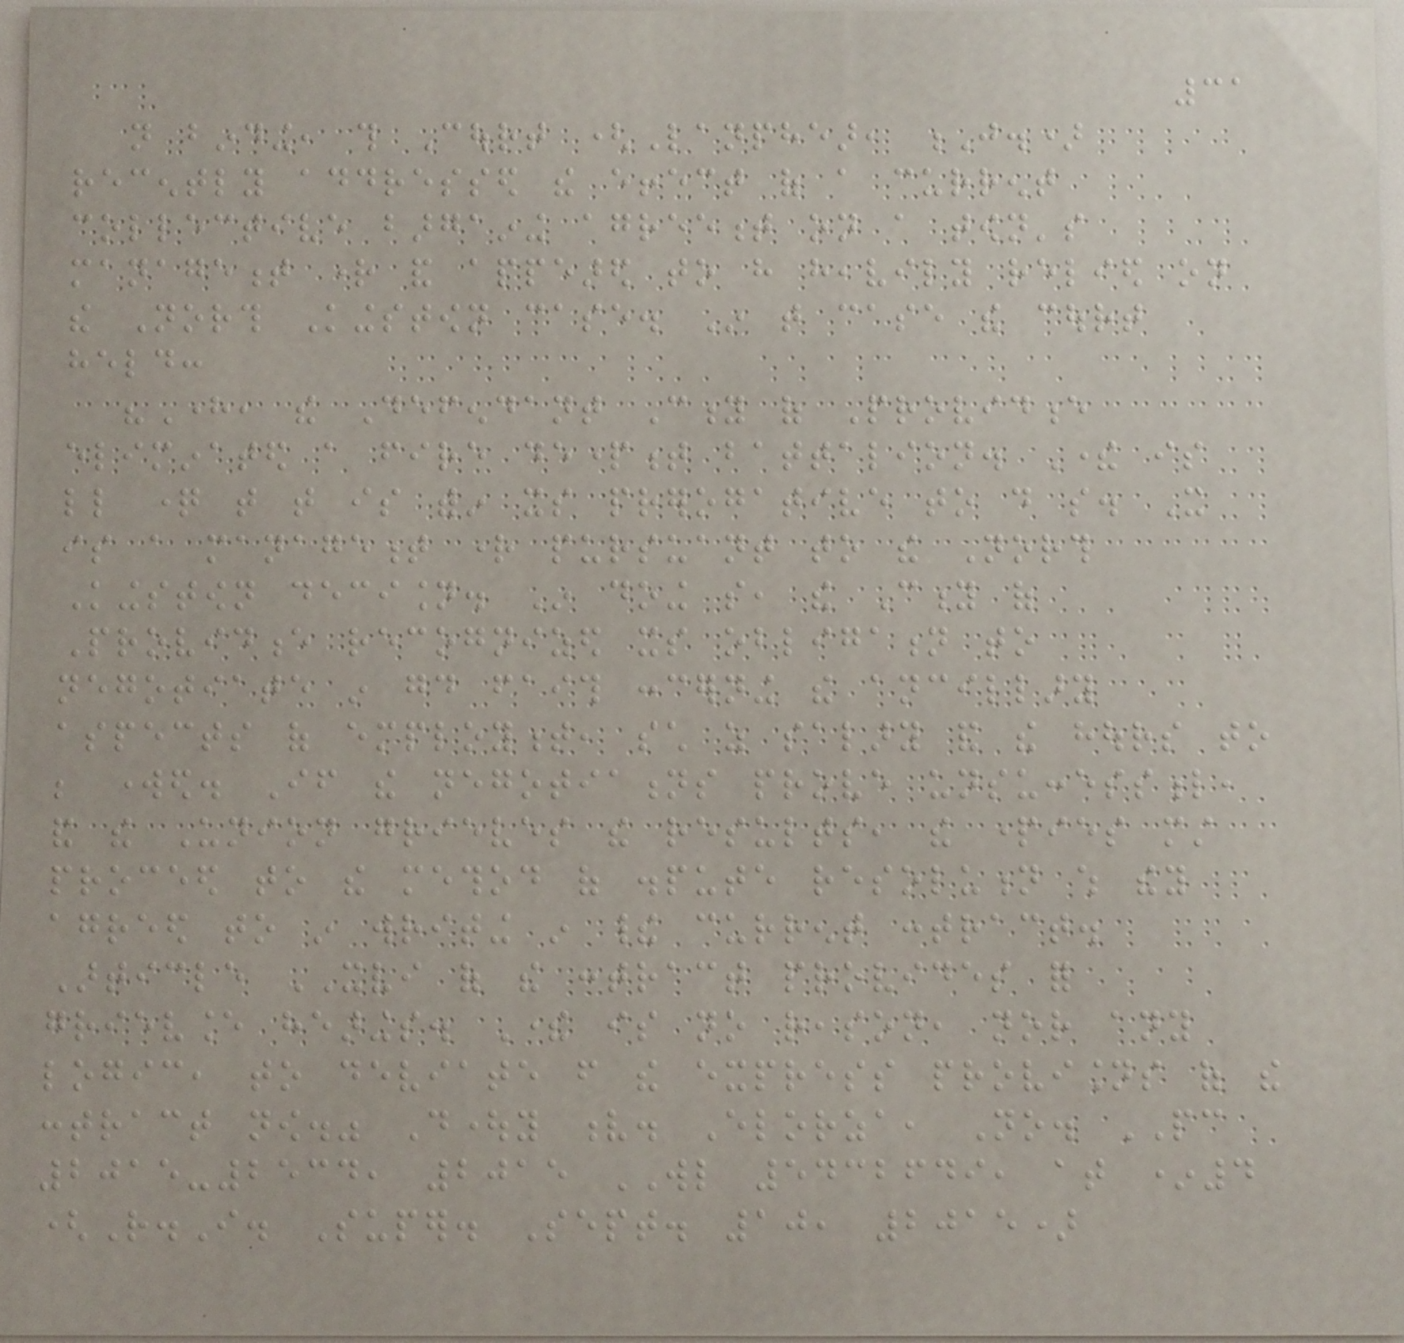31
not binding, this Court (Lanphear, J.)
recently addressed the effect of a current
collective bargaining agreement on a town's
management right and appeared to have heavily relied on
the North Kingstown case. In that case the court
held:
"Here, the Defendant City of Providence
eliminated a fire department battalion. There is
little question that that is within its prerogative to do so. It
is a management right pursuant to the North
Kingstown decision. In doing so, the City of
Providence recognized its obligation to
negotiate in good faith concerning the ancillary
aspects of employment, such as salary and the hours to
be worked. If the negotiations prove unsuccessful,
and the Union grieves the results, the parties must
proceed to the method of dispute resolution which they
agreed to in writing in their current contract.
Article XVI of the contract provides for
grievance hearings. There is no reason, nor any
logic, to deviate from the express provisions of the
contract now." Doughty v. Elorza, No. PC
2015-2534, 2015 WL 5432649, at *4
(R.I. Super. Sept. 10, 2015)
